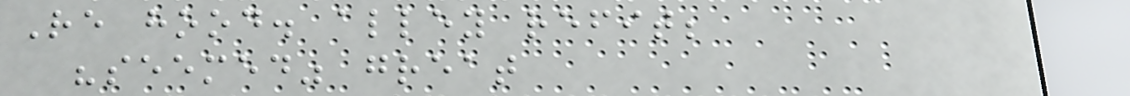Re hood. alley refit;
"seemed" great
